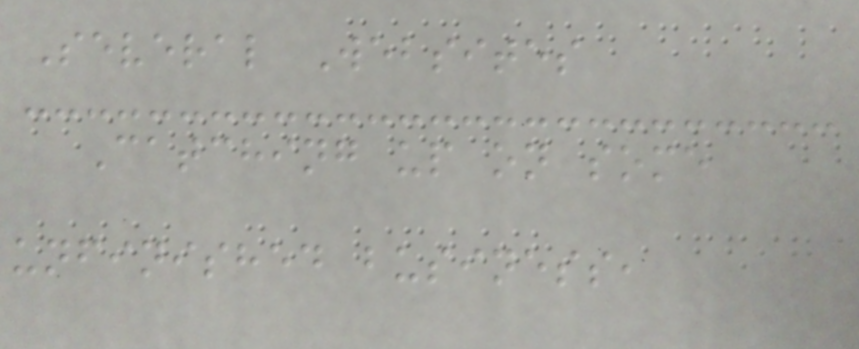Several Websites
Catching up on some
unfinished business,
